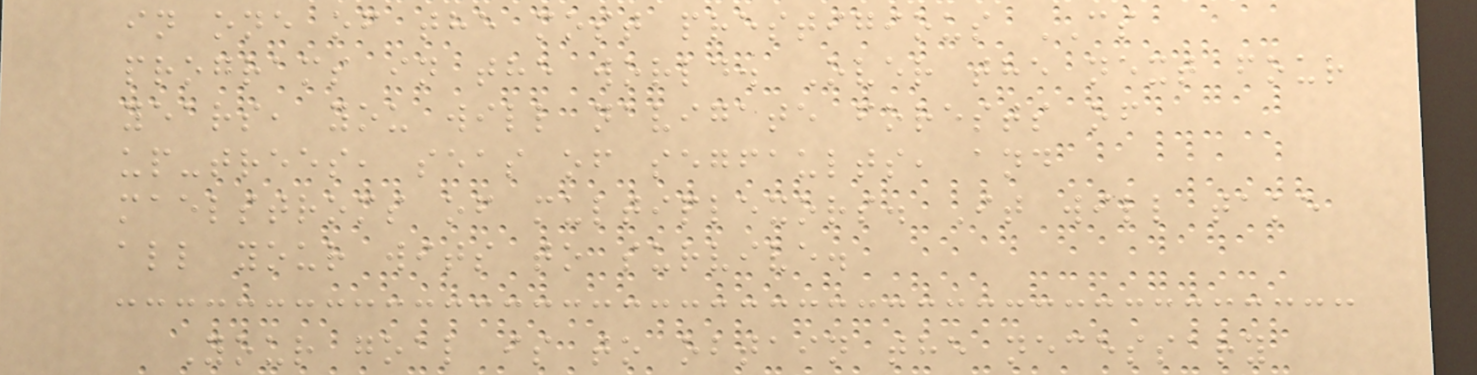in one of the most prestigious CS
programs in the world. Over the next four
years, you will navigate forests of
up-trees, seas of segfaults, and
maelstroms of multiplexors. It will take
all your wits to survive.
Your goal is to obtain the necessary
